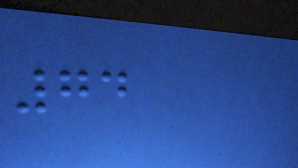74
